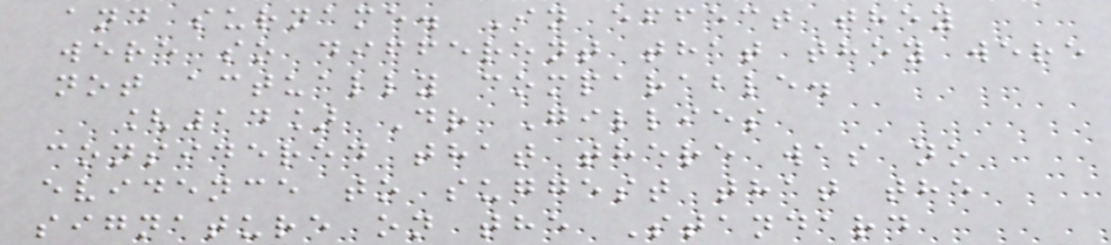and surname. In effect they
were so different that they were
not actually comparable.
[14] Dr Gillies
considered that there was no
evidence to suggest that the
signature on the Standard
